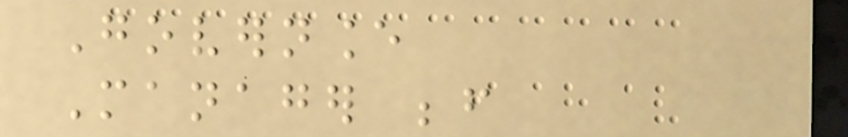Governance
Manager before
